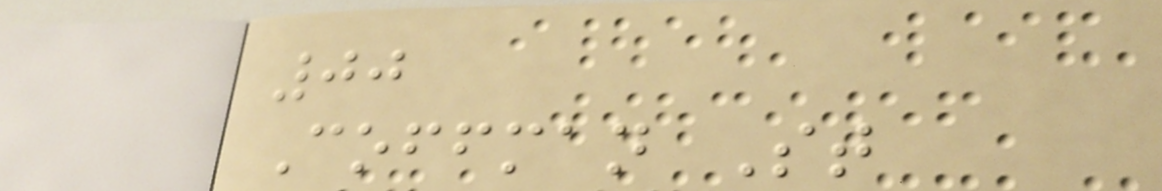00
Coffman St
